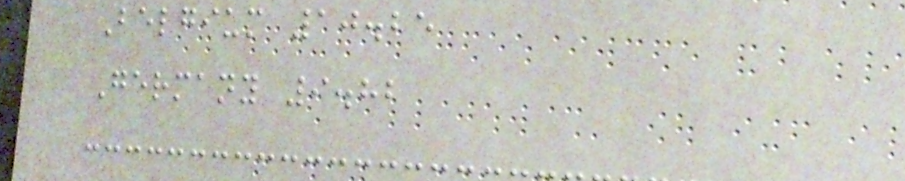Belgium 10.25
Germany 9.82
